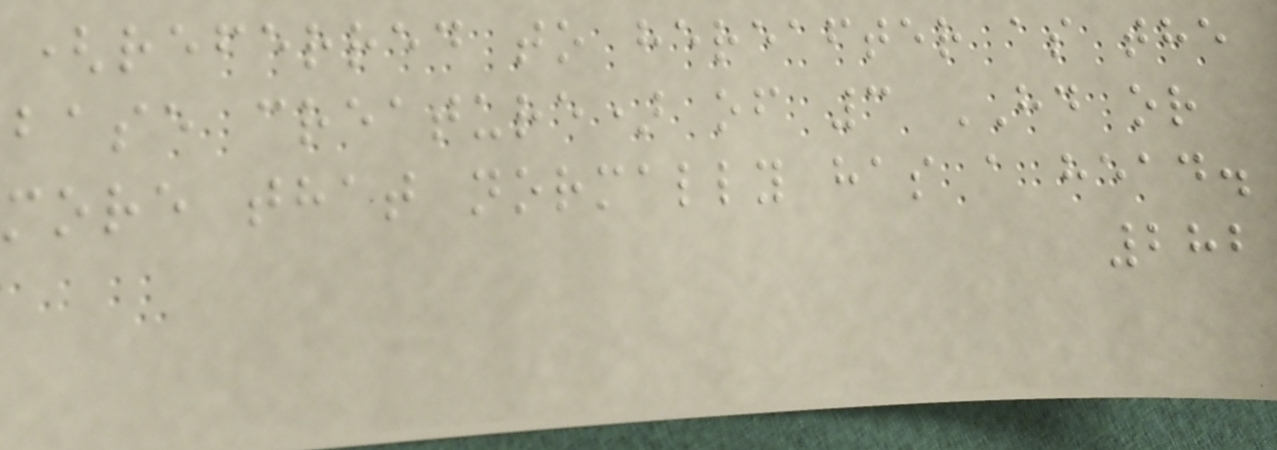(referred to hereafter as the
base creature) of 3 HD or
more that normally has a head.
282
